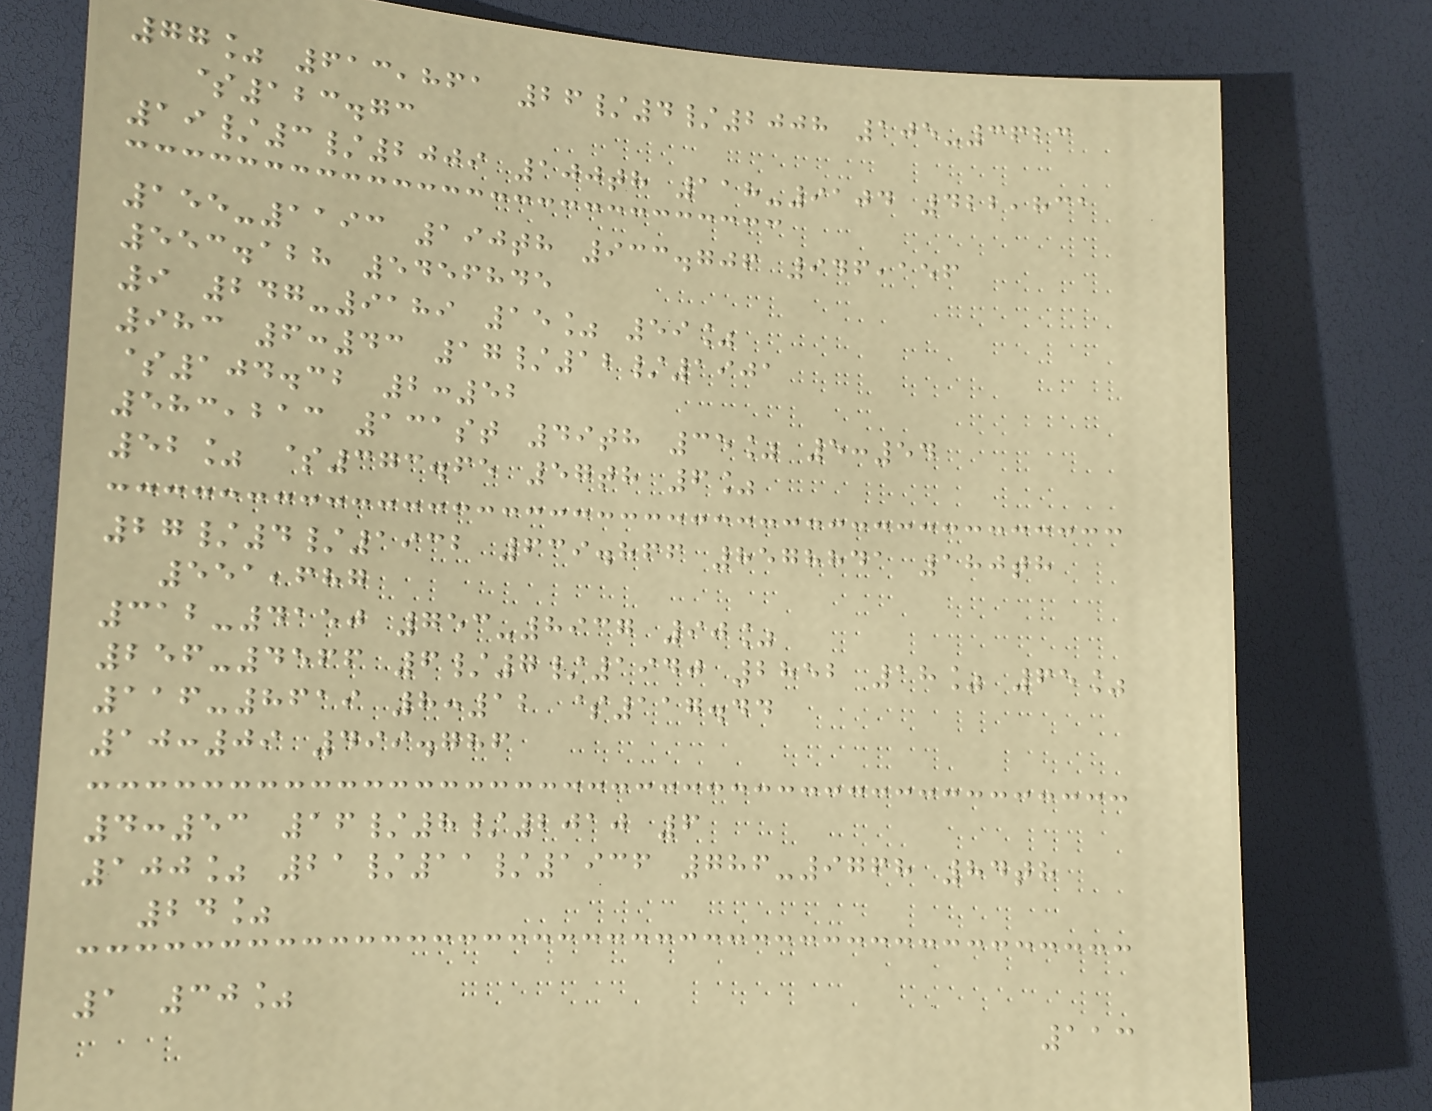77% 613,861 26/4/2008 105-3623
$123.73
19/3/2009 100th 118-9104 422,831
155-1193 190th 933.706 946,156
553.128 5456845
9 247-9189 15% 59%
983 6:43 17/12/1901
$104.32 2:52
583,213 131st 49th 35% 5:54
52% $373.65 57th 6%
27/4/1932 639.866 8578841 180th
551,687
312-4150 753-8937 90%
256-4566 6/7/1940 2852 18% 65%
116-8619 8:12 $117.44
10:09 499.786
4:53 16/8/2010 6
100% 21/11/1936 786-9768 84th
24%
1 30%
113
